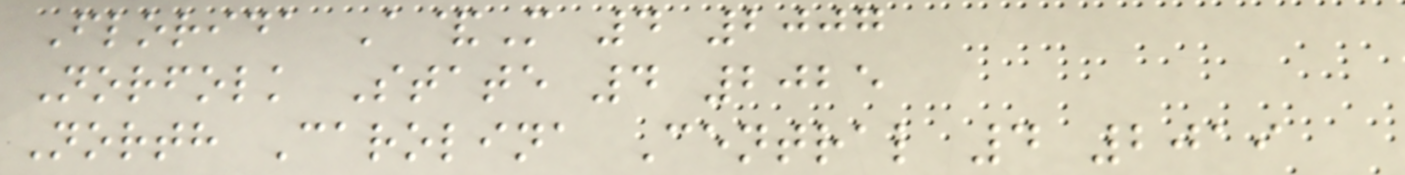Florida A&M 4 2007
Norfolk State 4 2025
North Carolina Central 4 2019
